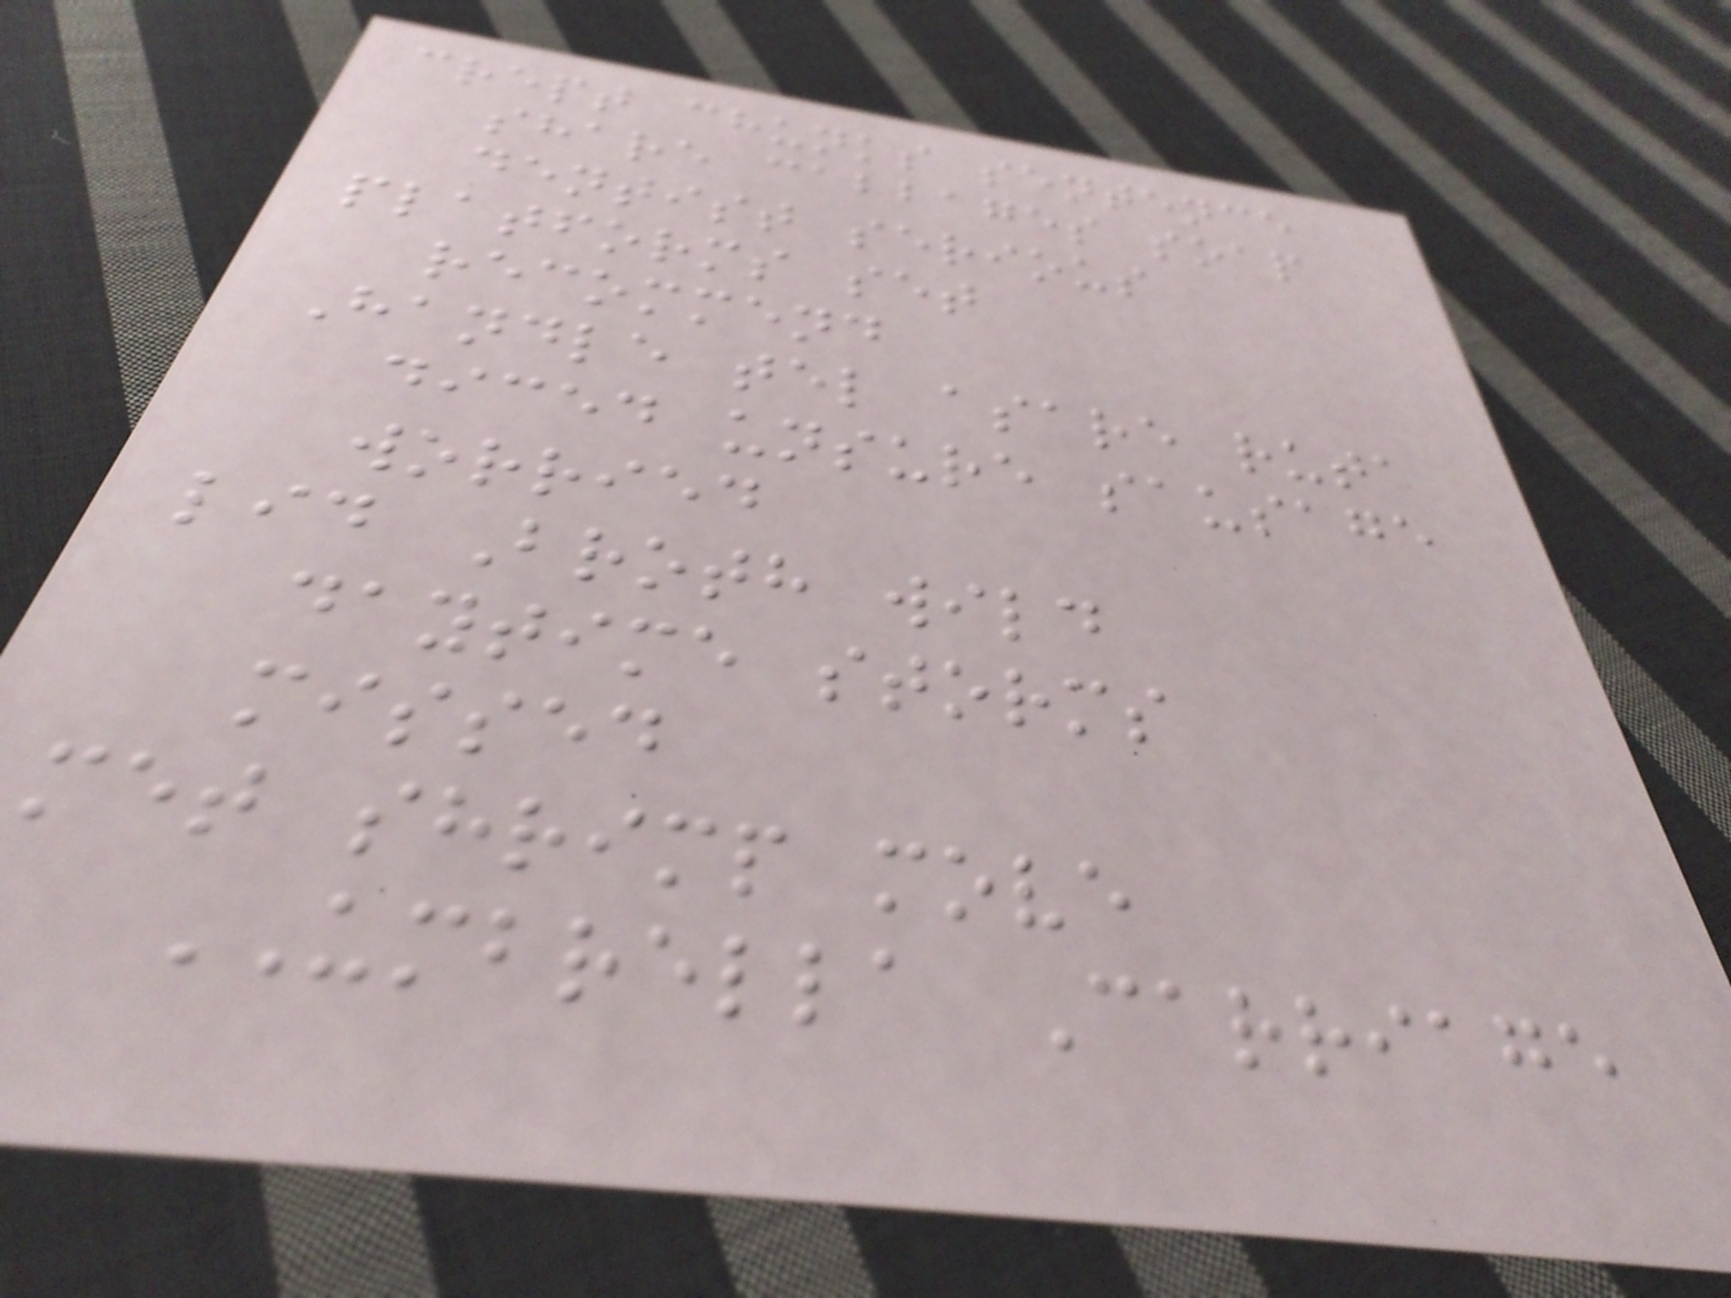crept chunks sentence
share cabbages soap
dentist serious
platforms set
recommend
Handle tel asare ruta
diced unsure sausage
worried
lid Broth wild
daytime storms
missed
met shrimp move
UMBRELLA Carriage
